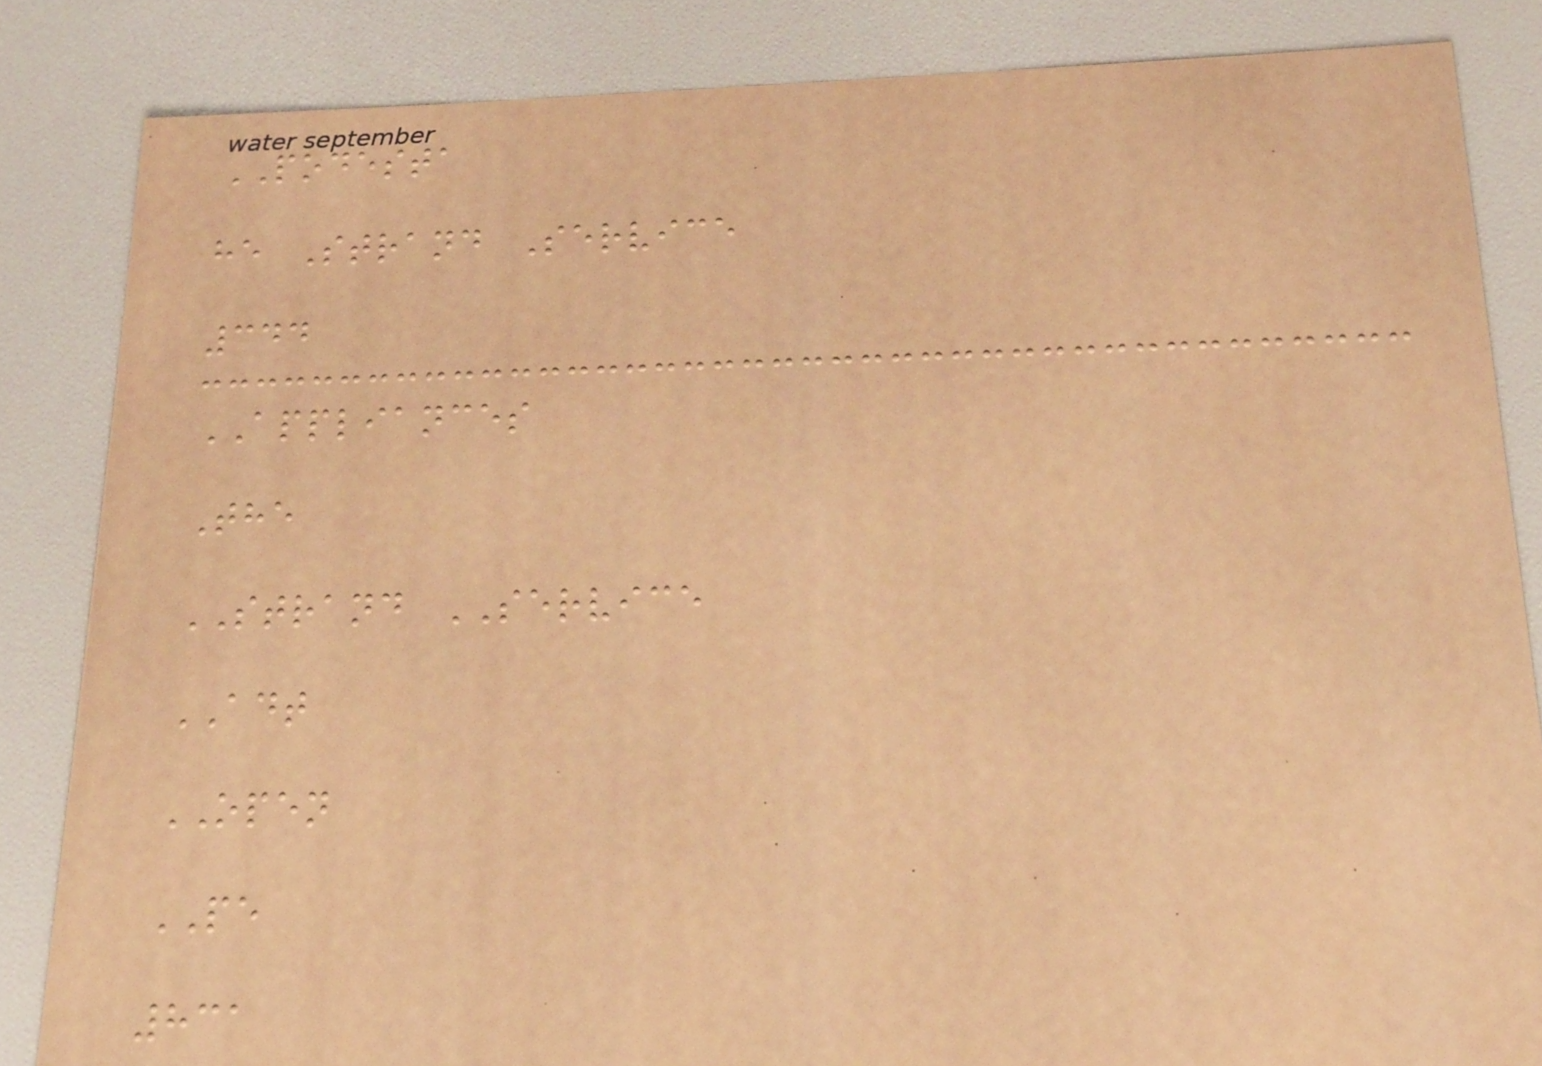PODESTA
he Strand Service
344
APPLIANCES
The
STRAND SERVICE
ADT
OPEN
PE
831
